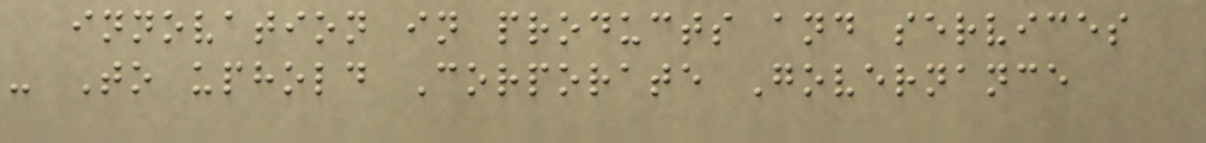innovation in products and services
- To uphold Corporate Governance
